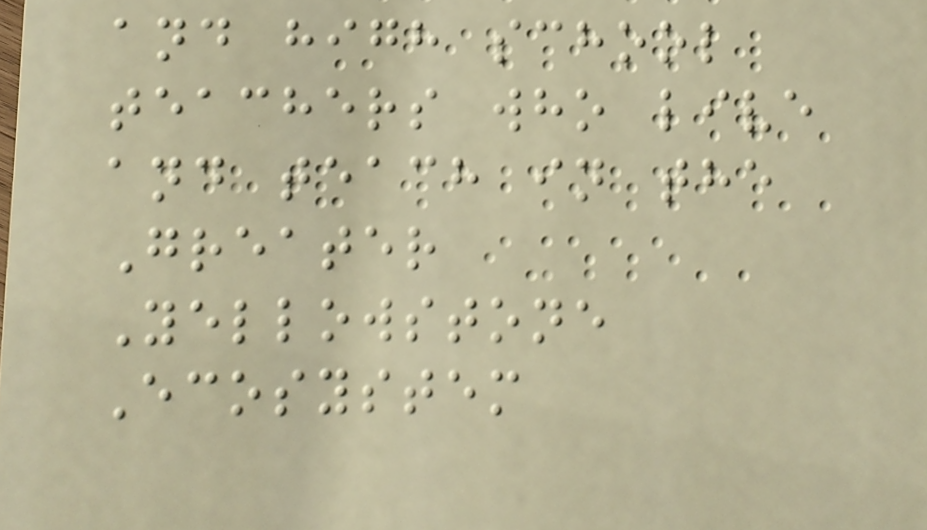and high school
teachers who live
and teach in the
Greater
Yellowstone
Ecosystem
